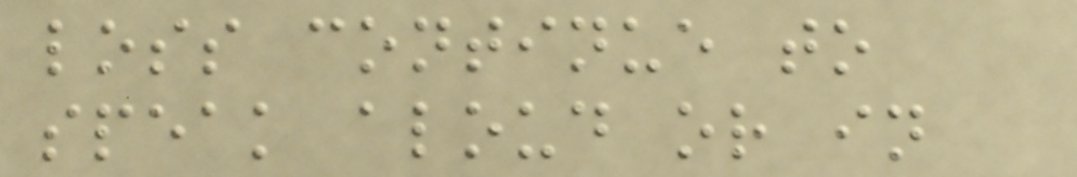loss continue to
speak aloud or in
